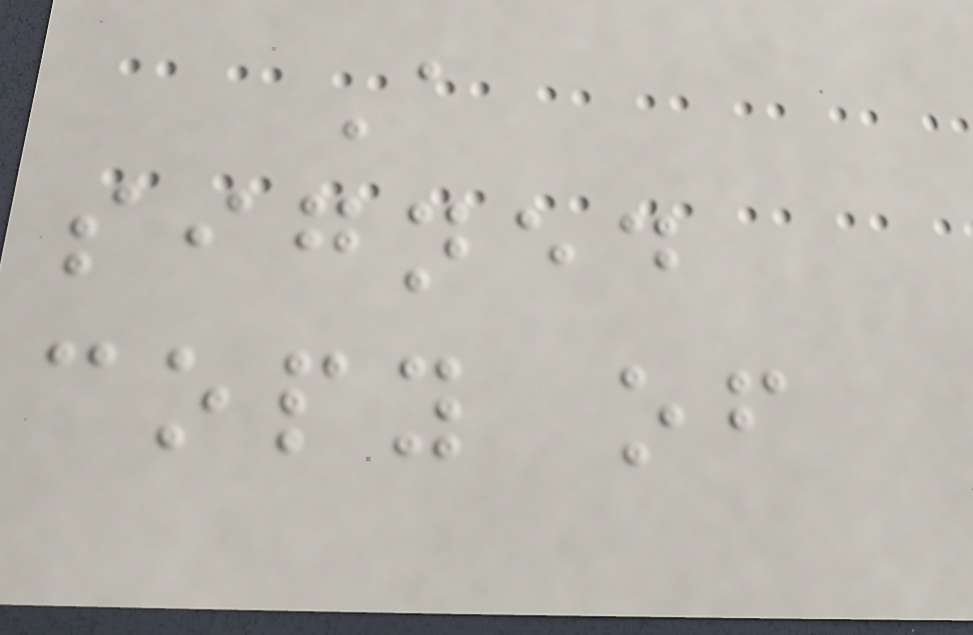A
signed
copy of
